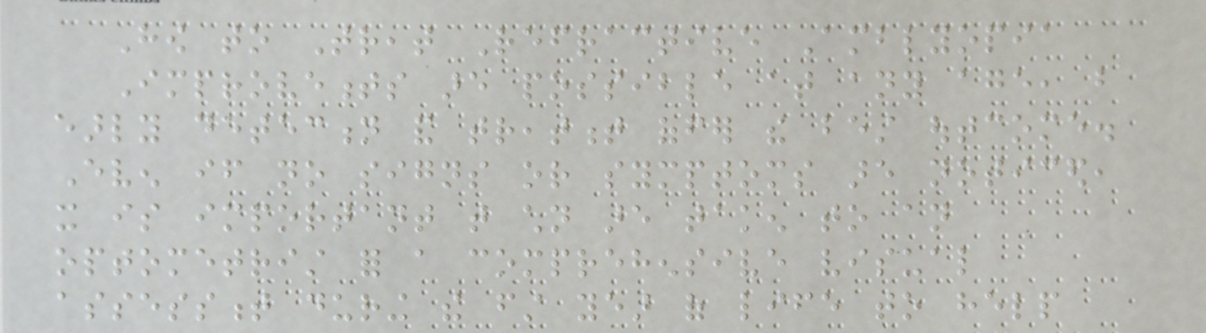How to Treat Refractive Amblyopia
Improvements are possible at any age, but
early detection and treatment offer the best outcome.
Even if no signs or symptoms are noticed,
it is important that children are taken to an
optometrist for a comprehensive visual
assessment during the first year of life to help
